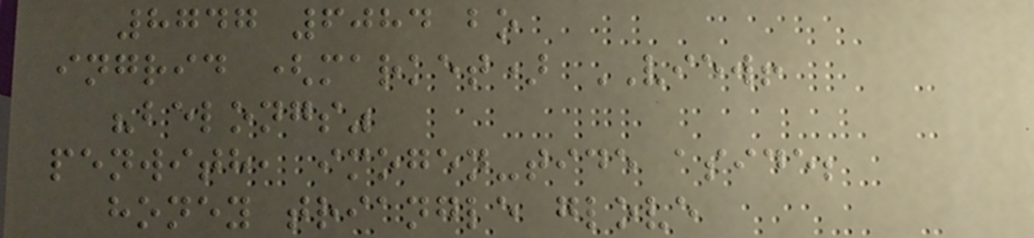8747 6084 bo
ingrid (market) VIEW!
"belongs"
penwith, imogen-tide aside;
honey triangle glove
